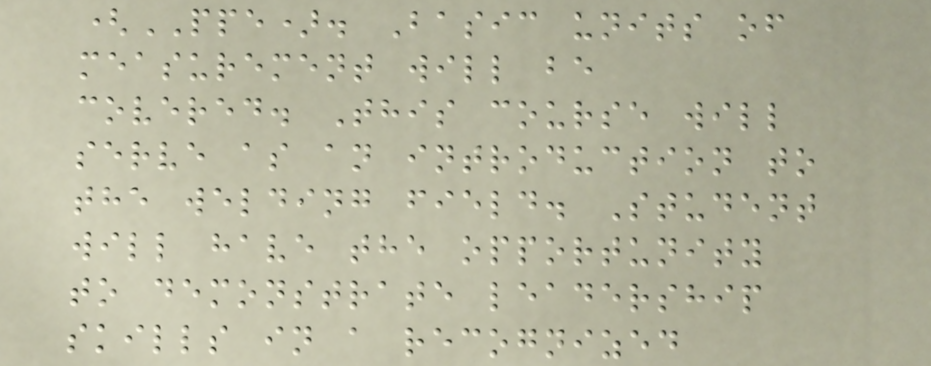(PPE). Basic units of
measurement will be
covered. This course will
serve as an introduction to
the welding field. Student
will have the opportunity
to demonstrate leadership
skills in a recognized
